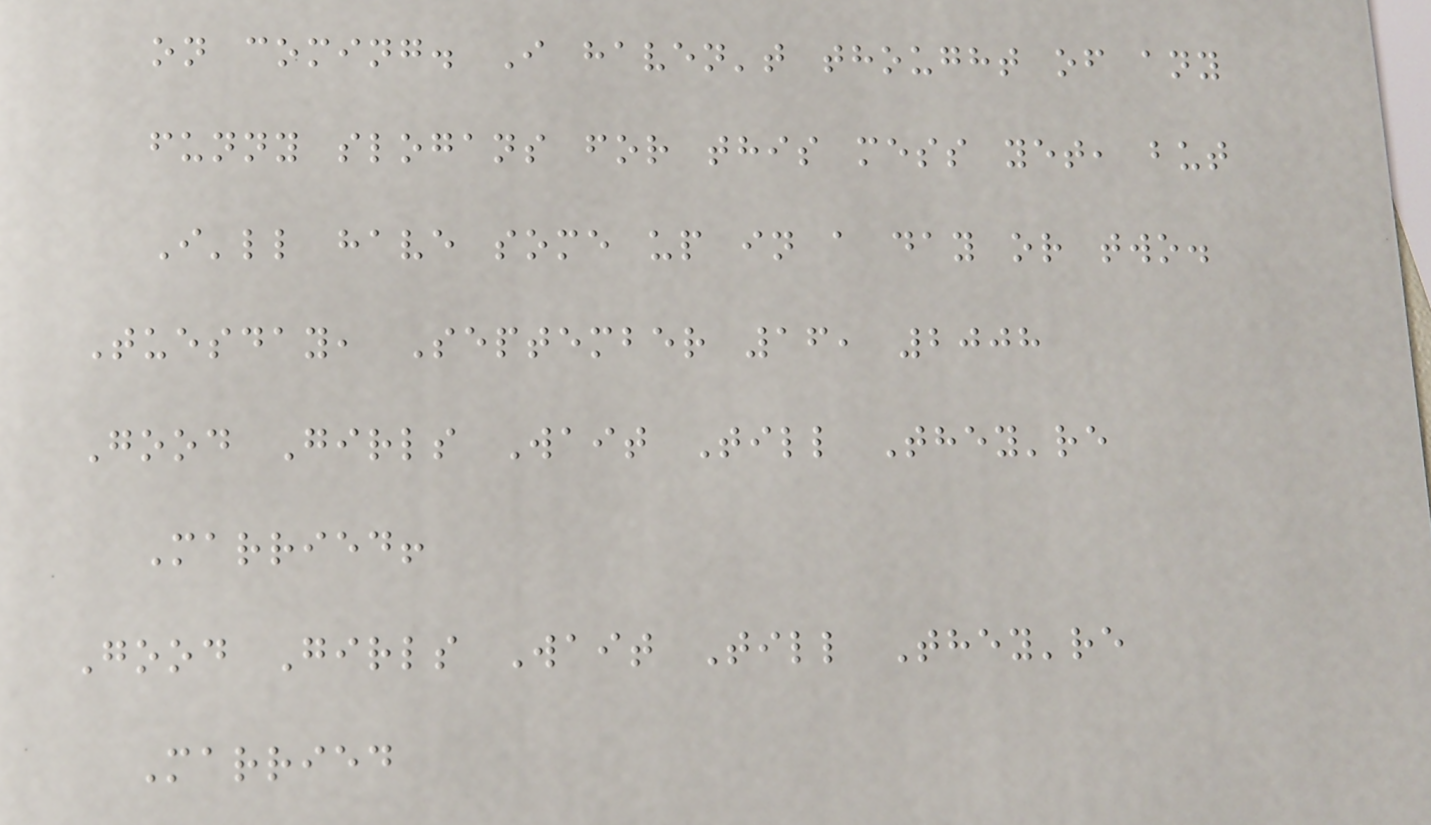on coming. I haven't thought of any
funny slogans for this mess yet, but
I'll have some up in a day or two.
Tuesday, September 16, 2008
Good Girls Wait Till They're
Married!
Good Girls Wait Till They're
Married
